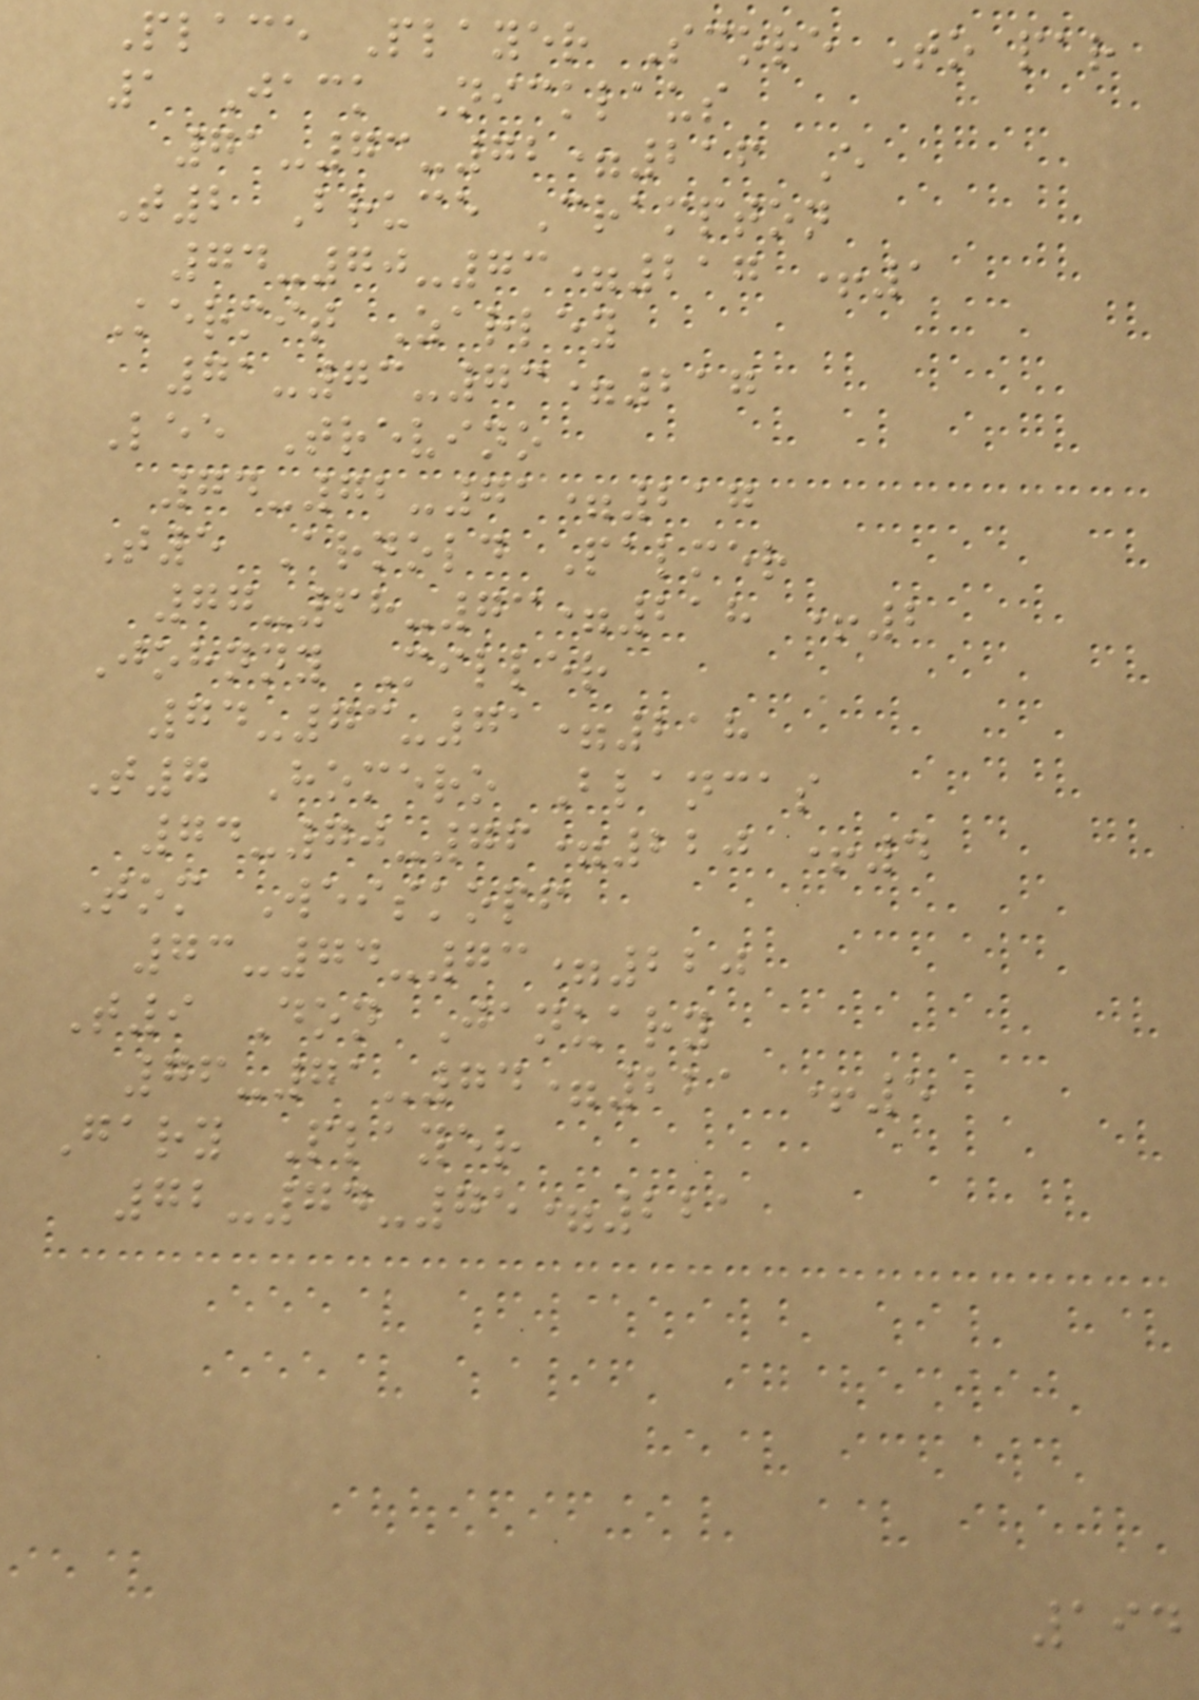Place Player Score To par
1 Jack Nicklaus
71-73-72=216 E
T2 Bruce Crampton
74-70-73=217 +1
Kermit Zarley
71-73-73=217
Lee Trevino
74-72-71=217
T5 Arnold Palmer
77-68-73=218 +2
Johnny Miller
74-73-71=218
T7 Homero Blancas
74-70-76=220 +4
Tom Weiskopf
73-74-73=220
T9 Don January
76-71-74=221 +5
Gary Player
72-74-75=221
194
